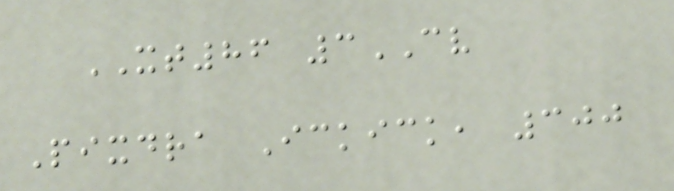XT86 3CV
Pixdra Ickick, 300
